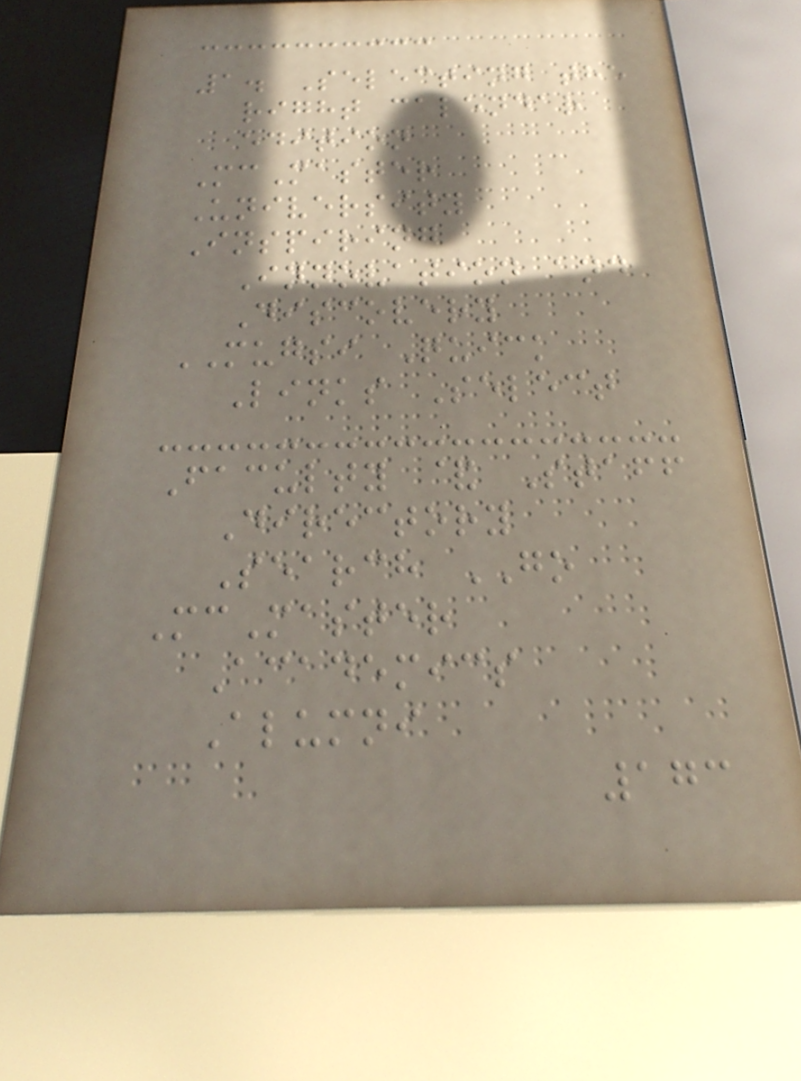1. Selecting the
right calendar
edition
McMaster
University
Inspiring
Innovation and
Discovery
MUGSI Quick
Links Select
Faculty & Staff
Directory
Search GO
McMaster
Academics
Alumni
173
